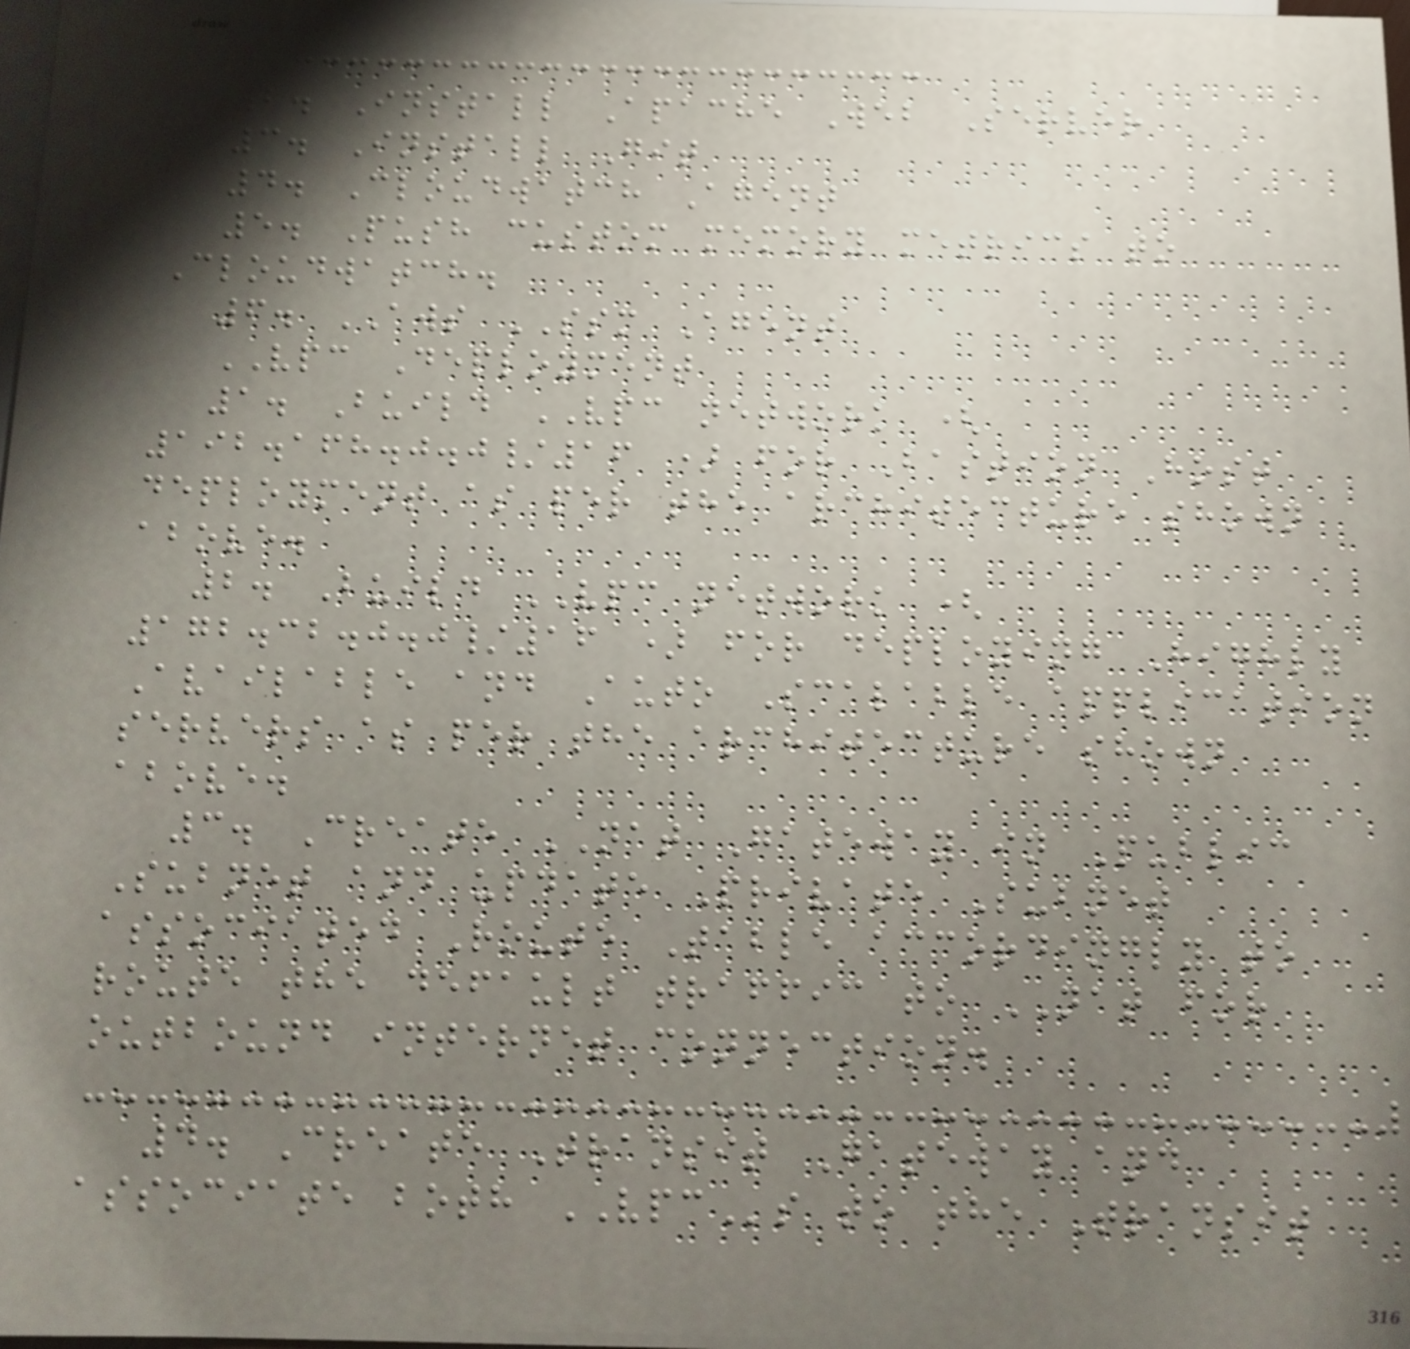2. Install Apache Web Server
3. Install Git
4. Cloudwatch Agent
5. Push custom memory metrics to
Cloudwatch.
6. AWS SSM Agent
VPC Deployment
1. Build VPC network (
192.168.0.0/16 ) for Bastion Host
deployment as per the architecture shown
above.
2. Build VPC network (
172.32.0.0/16 ) for deploying Highly
Available and Auto Scalable application
servers as per the architecture shown
above.
3. Create NAT Gateway in Public
Subnet and update Private Subnet
associated Route Table accordingly to
route the default traffic to NAT for
outbound internet connection.
4. Create Transit Gateway and
associate both VPCs to the Transit
